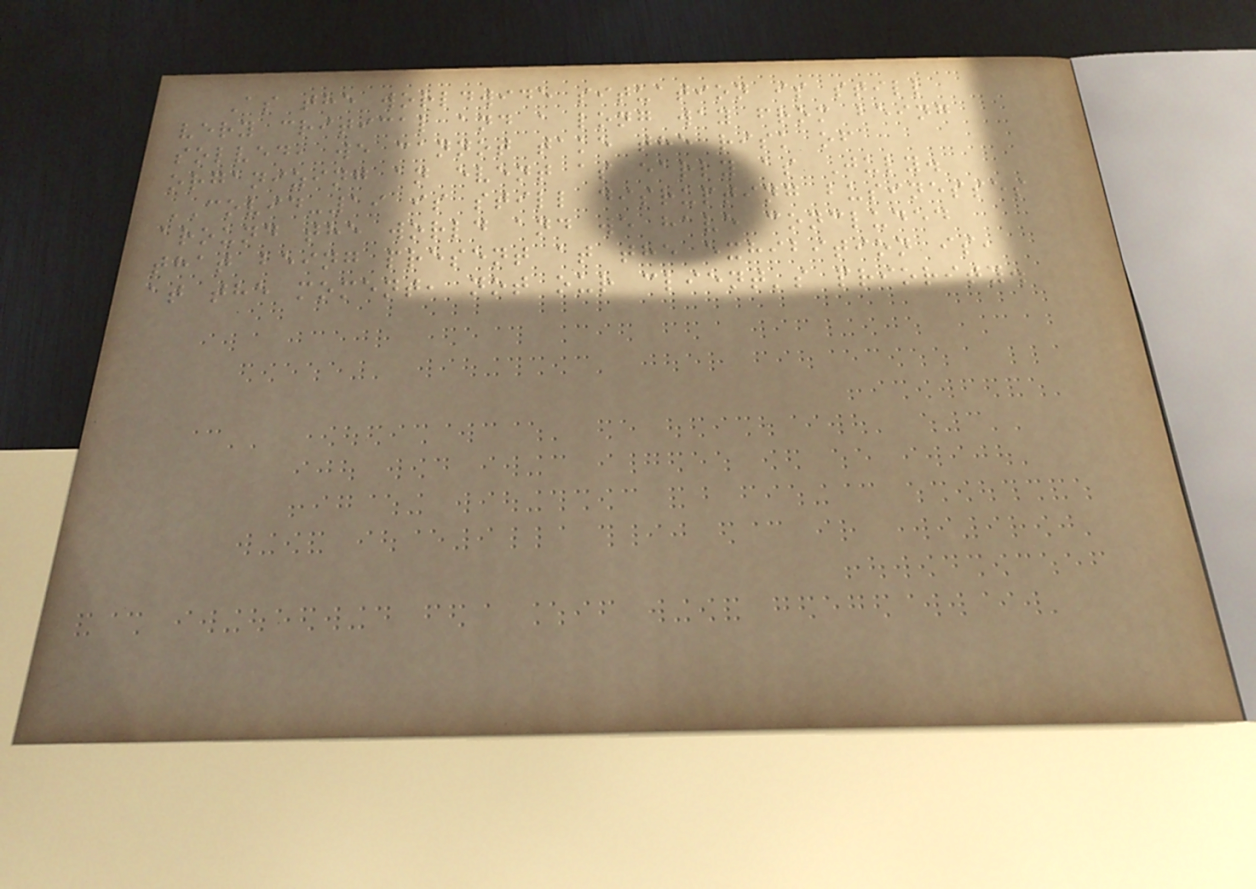As the worldwide situation is still
very critical and a long way from being
solved, we cannot take the risk of
organizing an event as early as July.
COVID-19 is still disrupting businesses
around the world and we have concluded
that being present at the exhibition is,
at the moment, not our client's priority.
